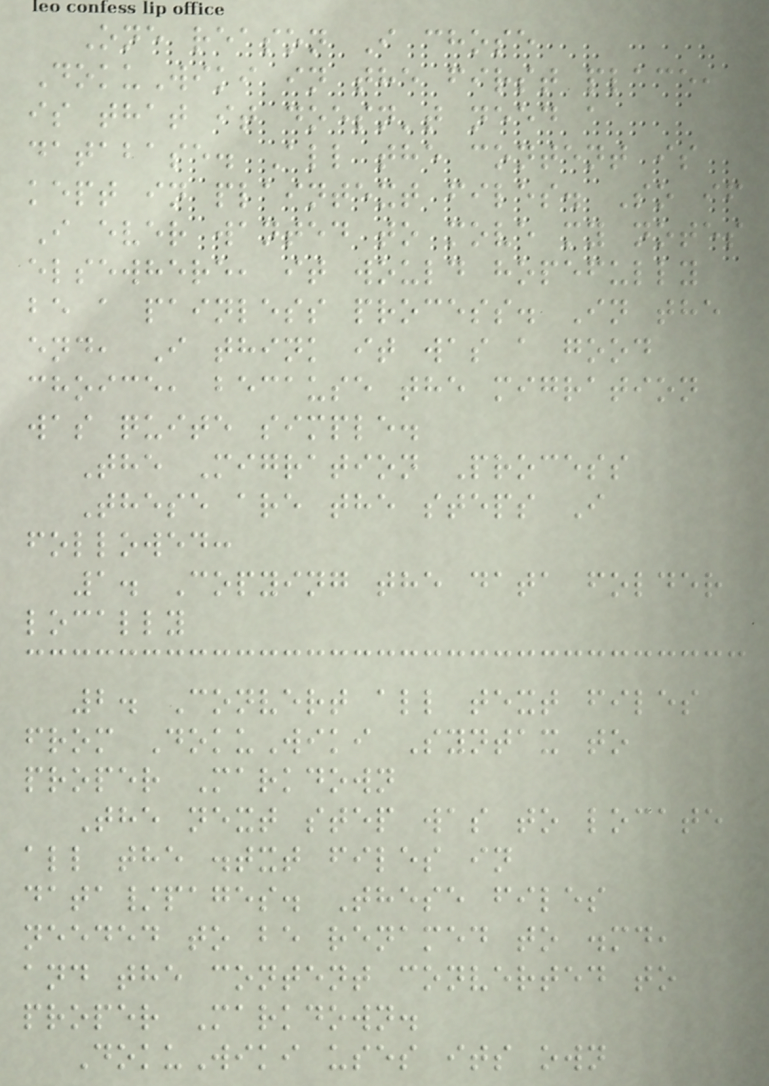One reason I chose
DokuWiki in the first place,
is that it doesn't need a
database. All the content is
kept in plaintext files. So if
I ever wanted to move my notes
elsewhere, it would hopefully
be a painless process. In the
end, I think it was a good
choice, because the migration
was quite simple.
The Migration Process
These are the steps I
followed:
1. Copying the data folder
locally
2. Convert all text files
from DokuWiki Syntax to
proper Markdown
The next step was to locate
all the .txt files in
data/pages. These files
needed to be renamed to .md,
and the content converted to
proper Markdown.
DokuWiki uses its own
